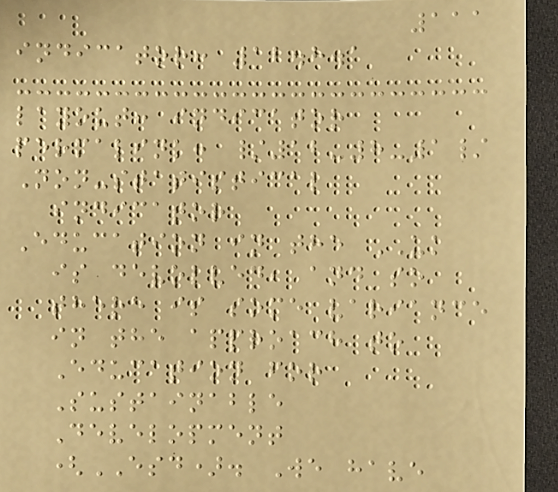111
indicator: 12.8.1
layout: indicator
permalink: /12-8-1/
Non-statistical
indicator
Education in the UK
is devolved, and so
there is some variance
in the approach to
Education for
Sustainable
Development
(ESD). We have
